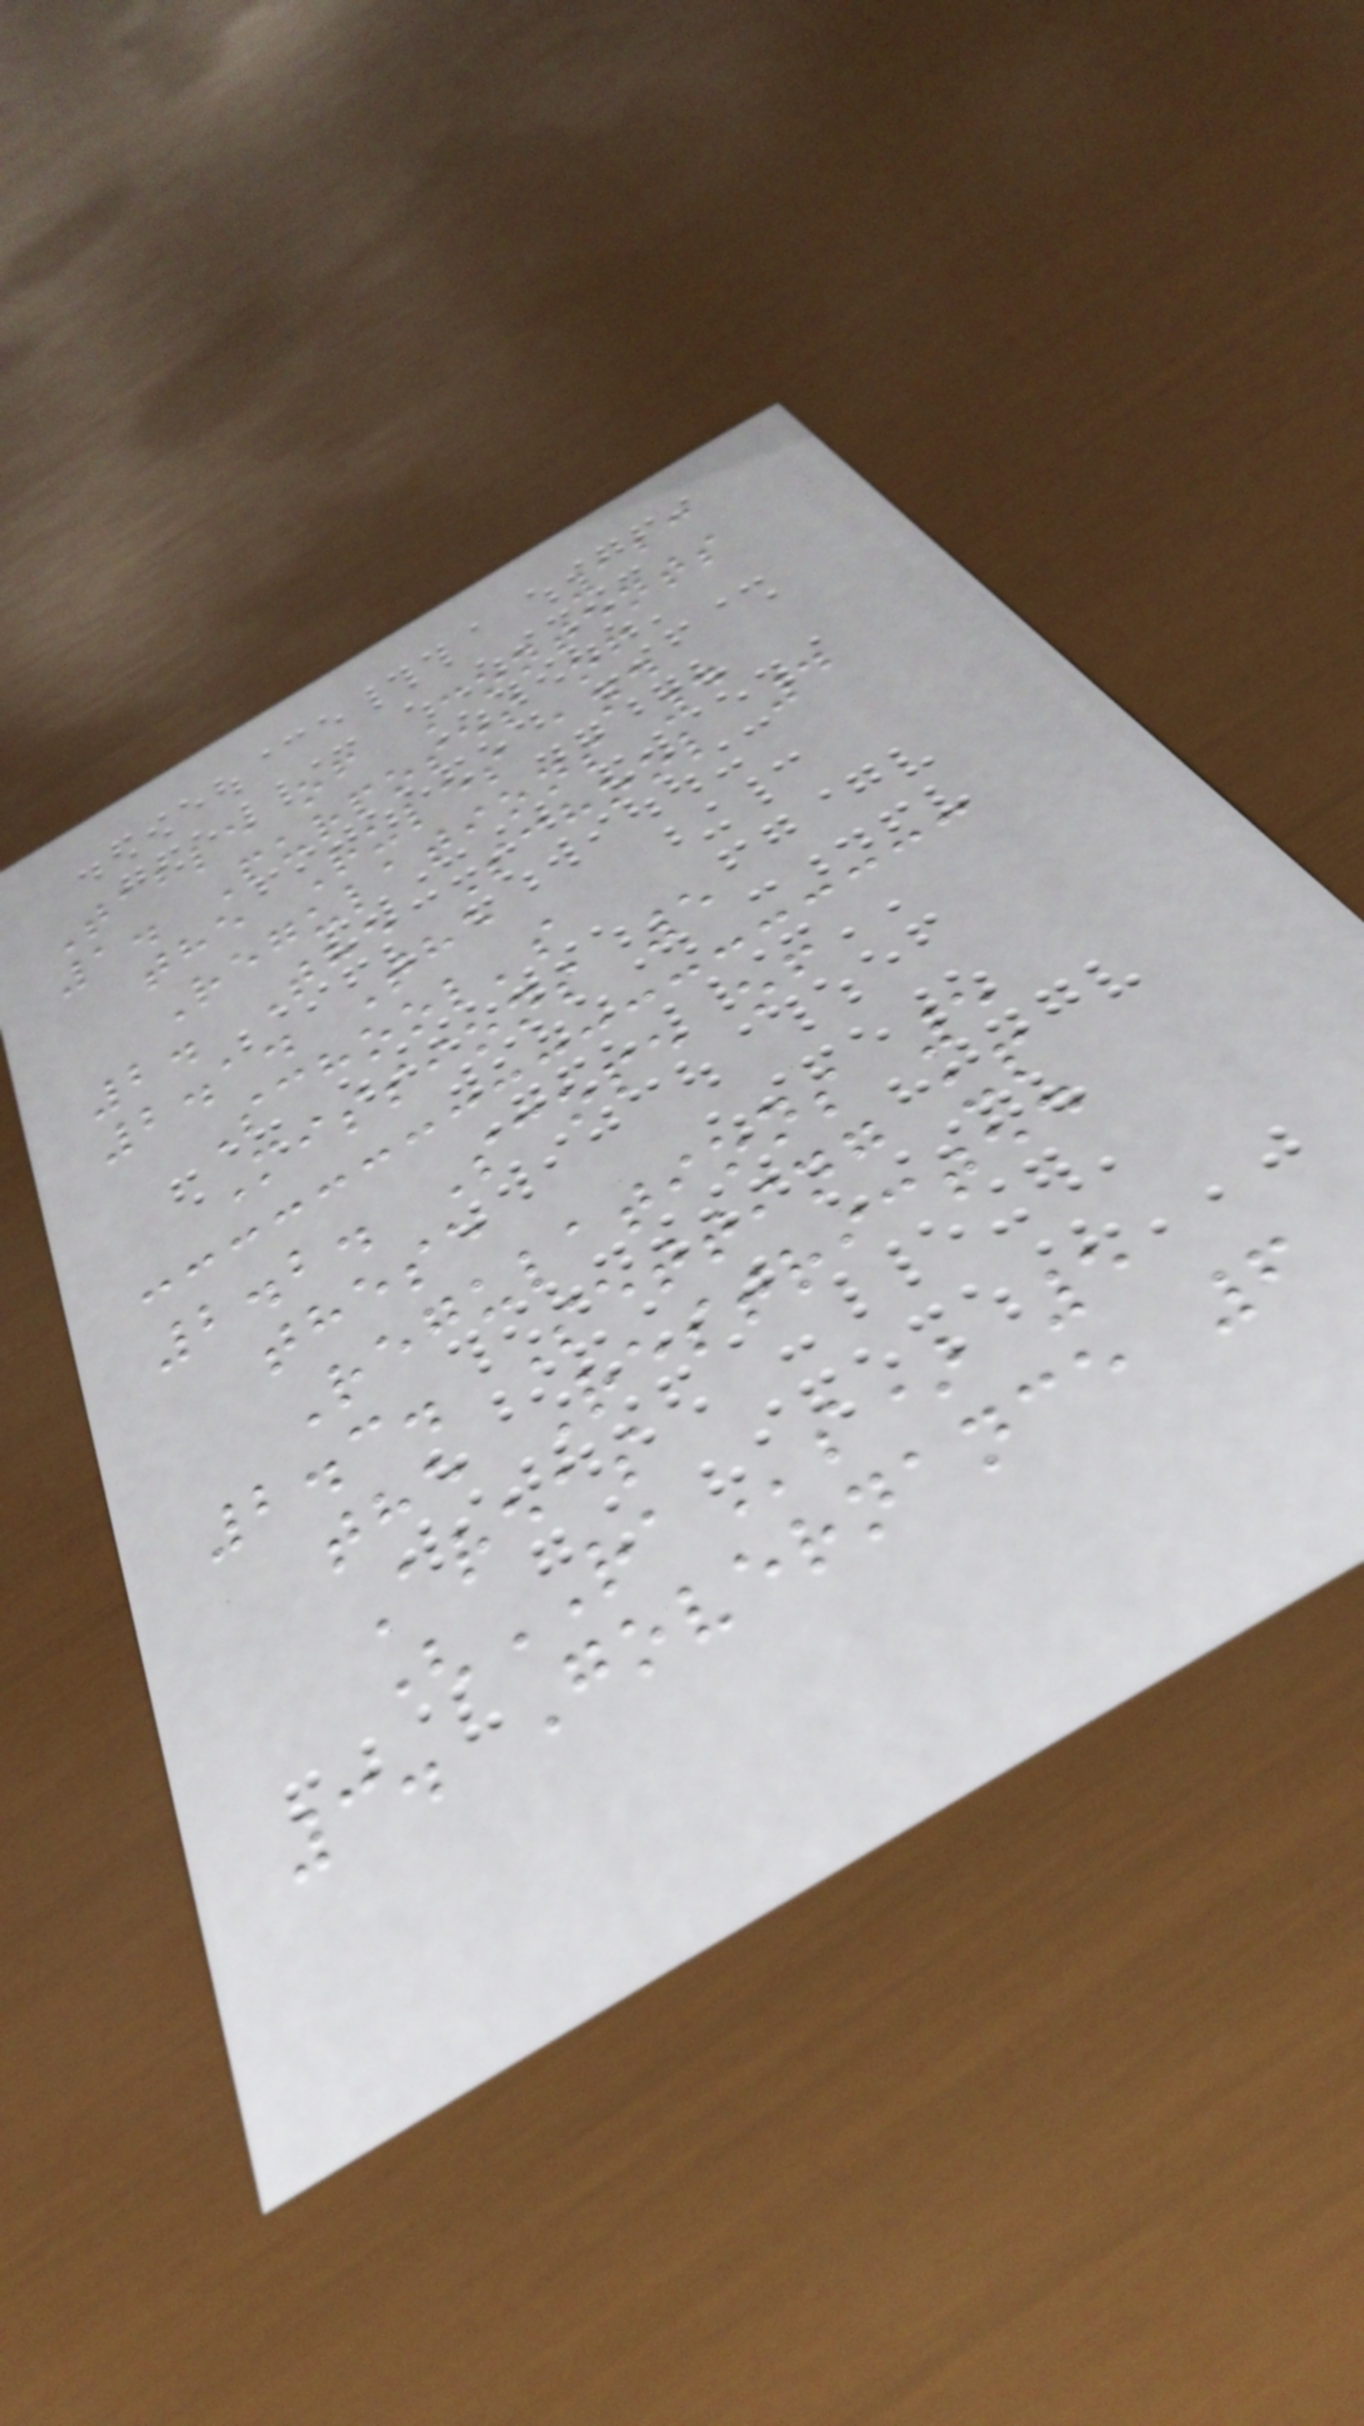123
Table of Contents
1. Purposes of
the Rules and
Regulations 4
2. The School 4
2.1. The
School's
Missions 5
2.2. Scope of
these
Regulations 5
2.3. Setting up
the Restricted
Areas
(RAs) 5
3. Governance 6
